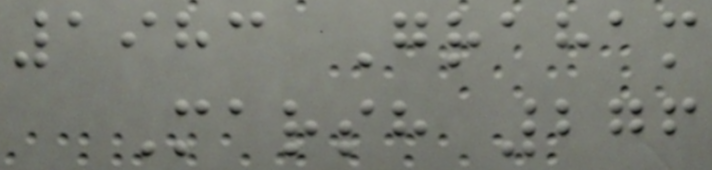1983 Graham
Marsh 276
